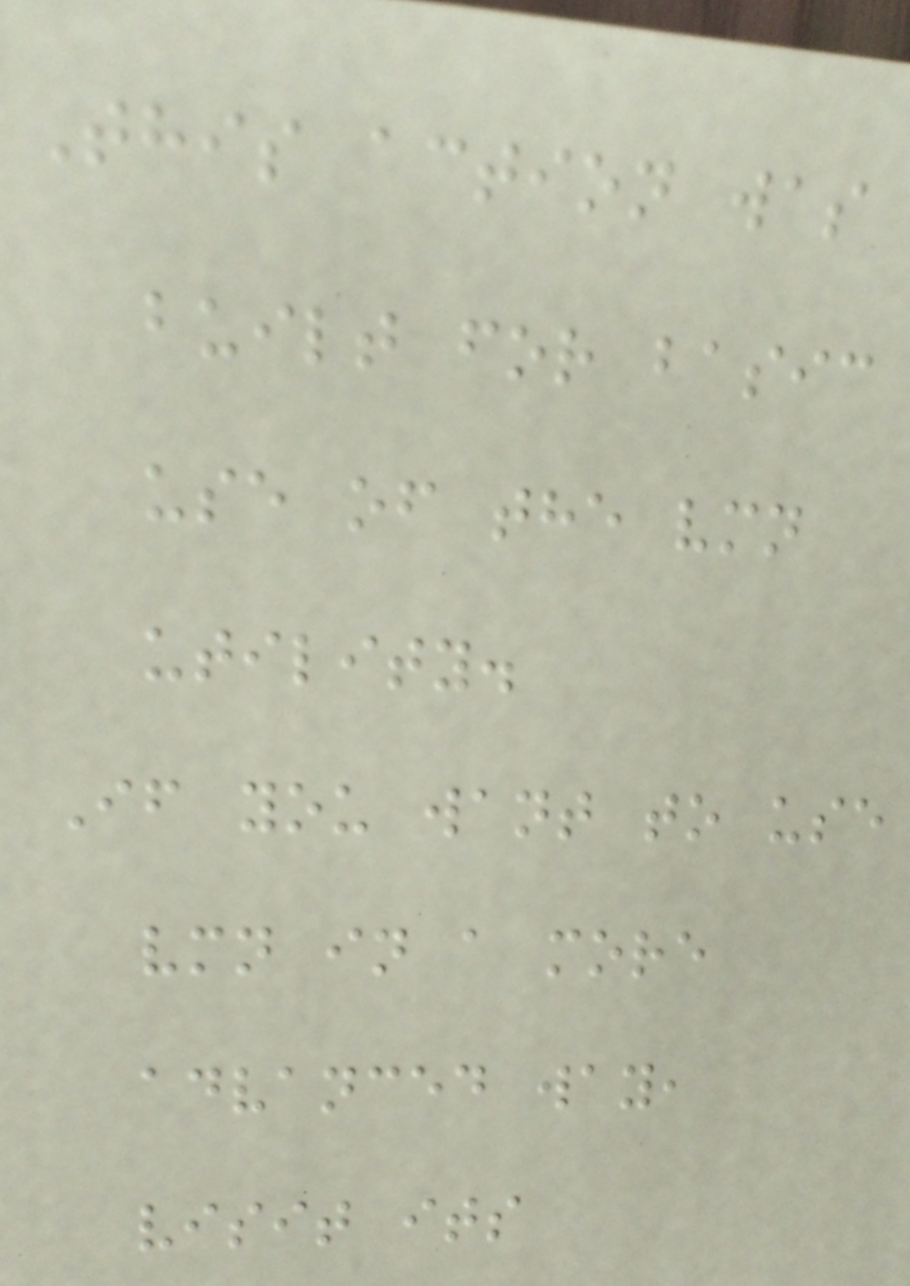This action was
built for basic
use of the vmn
utility.
If you want to use
vmn in a more
advanced way,
visit its
